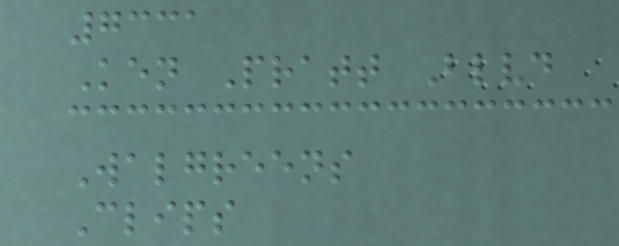7331
Ken Pratt Blvd
Walgreens
Clips
